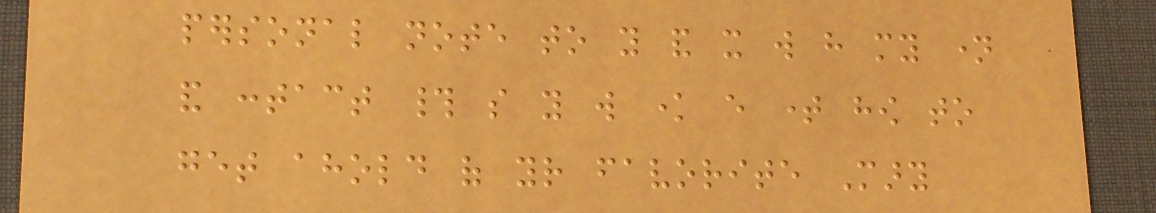personal note to you and it will have my name
and contact # so you will know every time how to
get ahold of your favorite Mary
